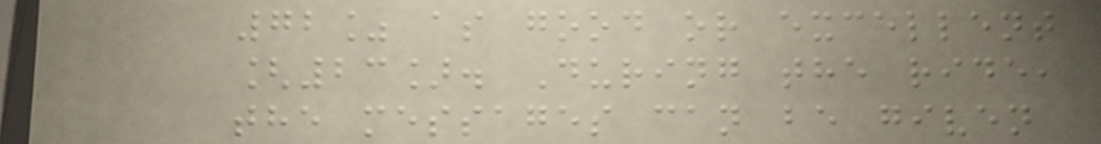72% as good or excellent
[23]. During the ride,
the messages can be given
